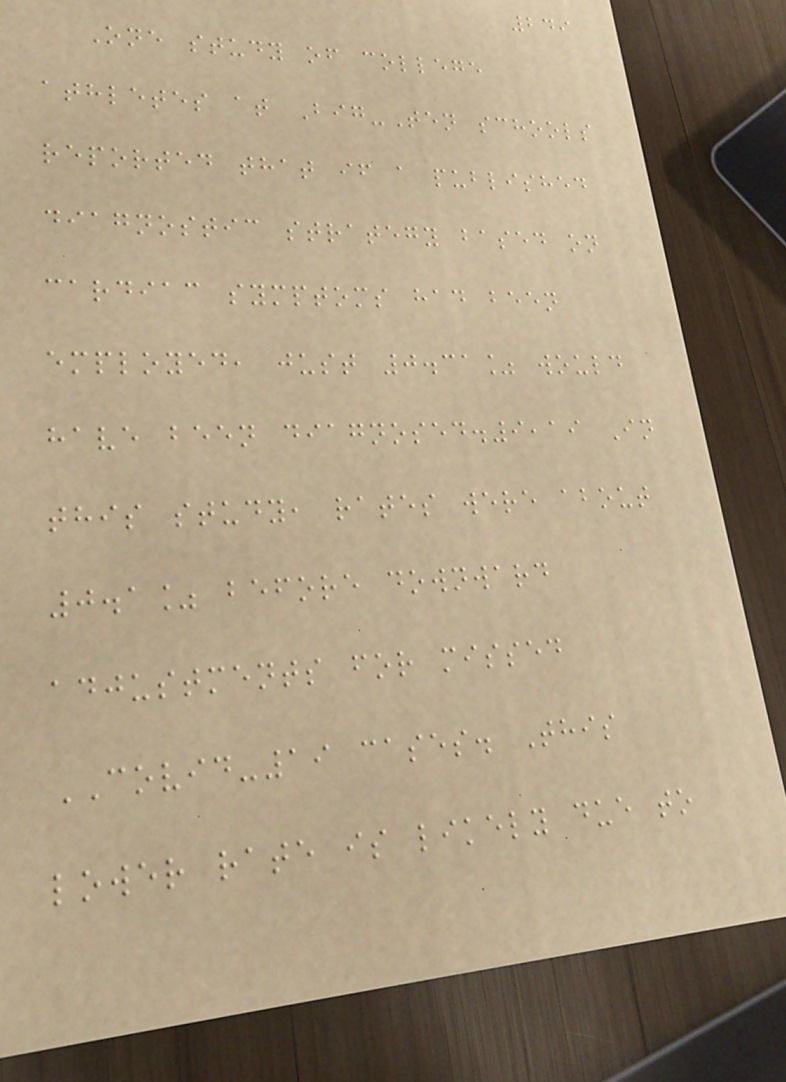249
One study of college
athletes at Big-Ten schools
reported that if a published
diagnostic strategy based on
cardiac symptoms had been
employed, just 0.31% would
have been diagnosed.9,19 In
this study, rates were about
0.1% before downward
adjustments for missed
COVID-19 cases. This
lower rate is likely due to
